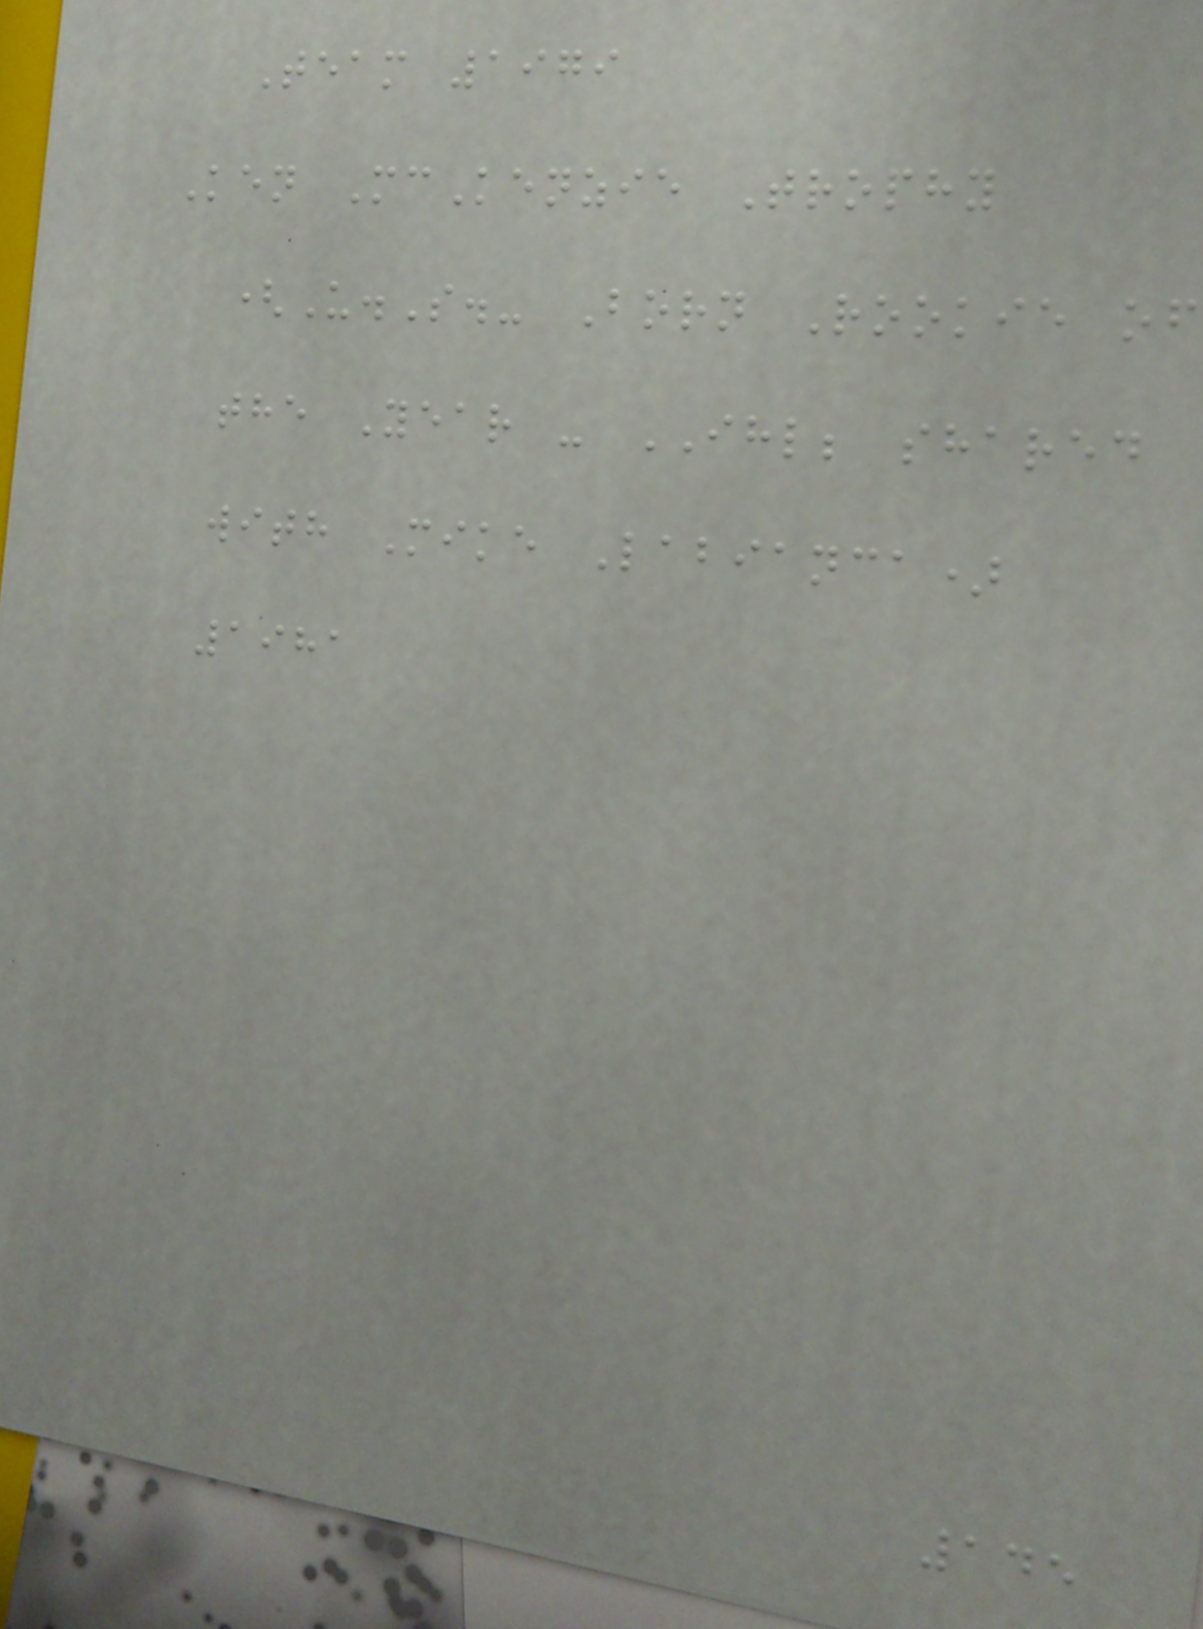Team 1979
Ken McKenzie Trophy
(U.S.- Born Rookie of
the Year - IHL; shared
with Mike Labianca)
1981
145
